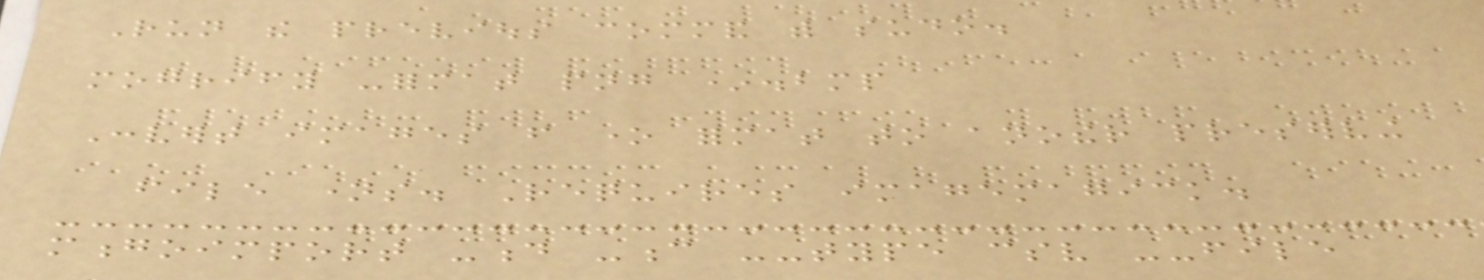Run the previous command with sudo.
mogrify -format png *.bmp
Convert images from one format to another preserving
file names. Requires imagemagick.
mongoimport -d -c --type csv --file
